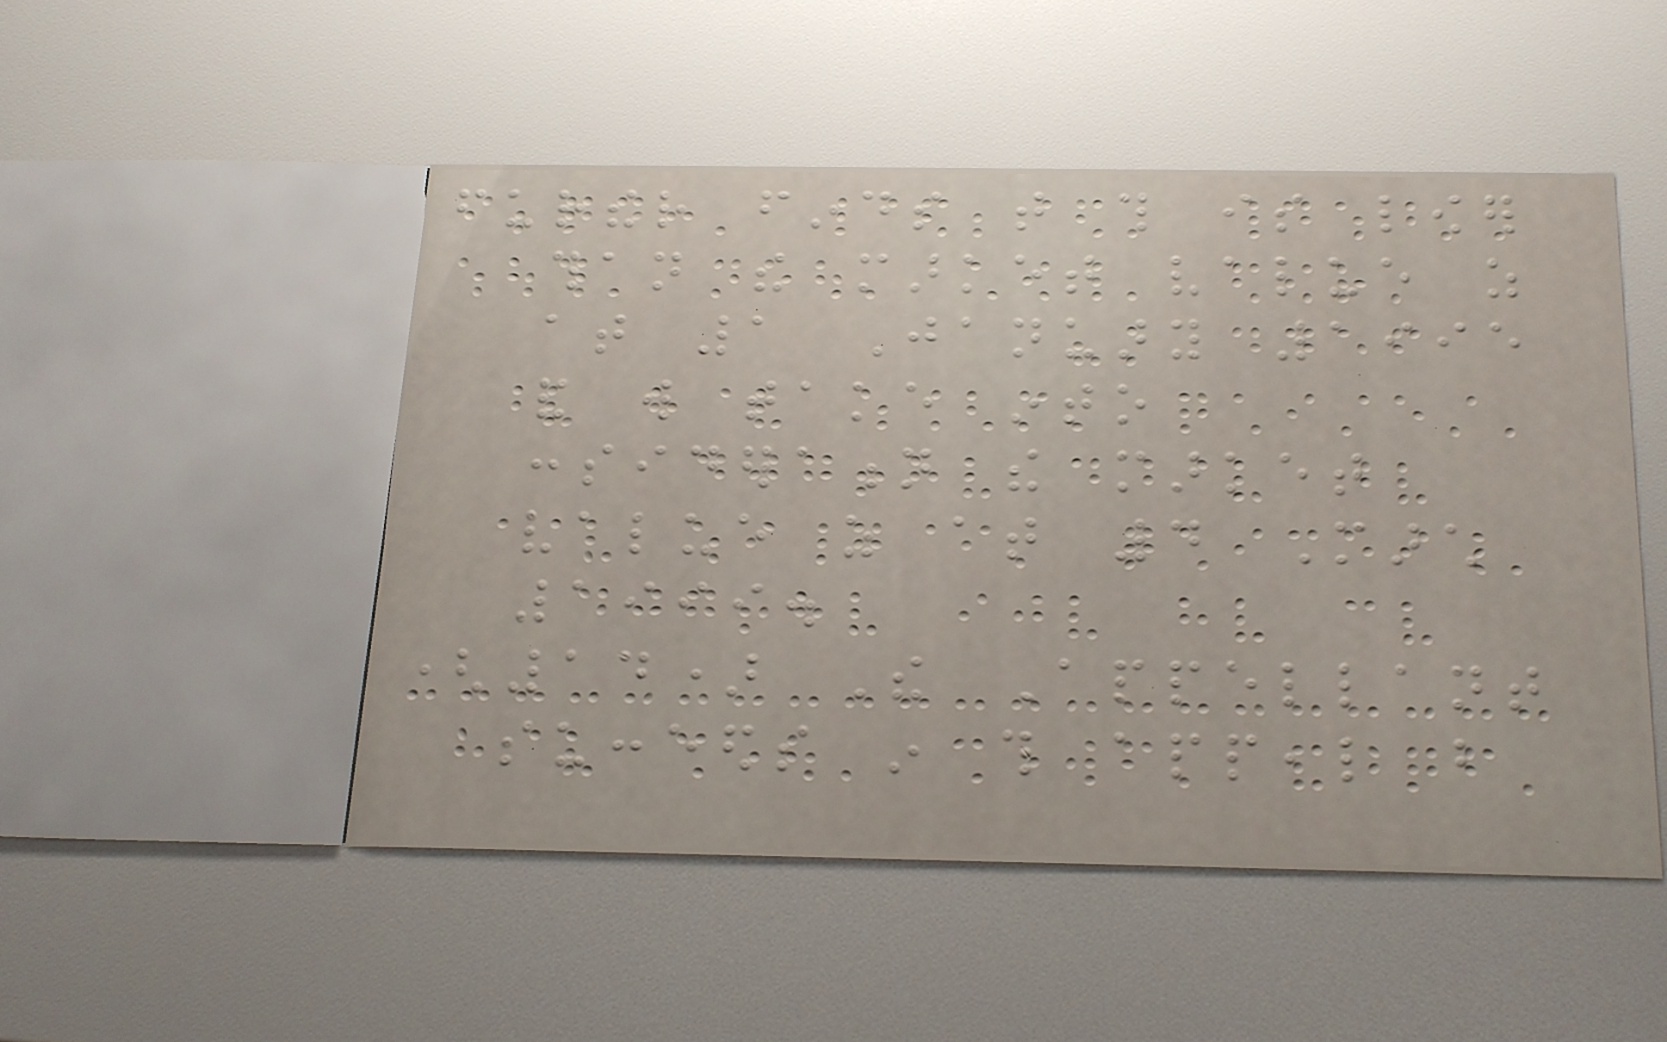further finds that this is lower
than the market value as
at 1 January 1995
and will take into
consideration the market
value as at 4 March
1999.
(14) The Appellant
succeeds in this appeal but
